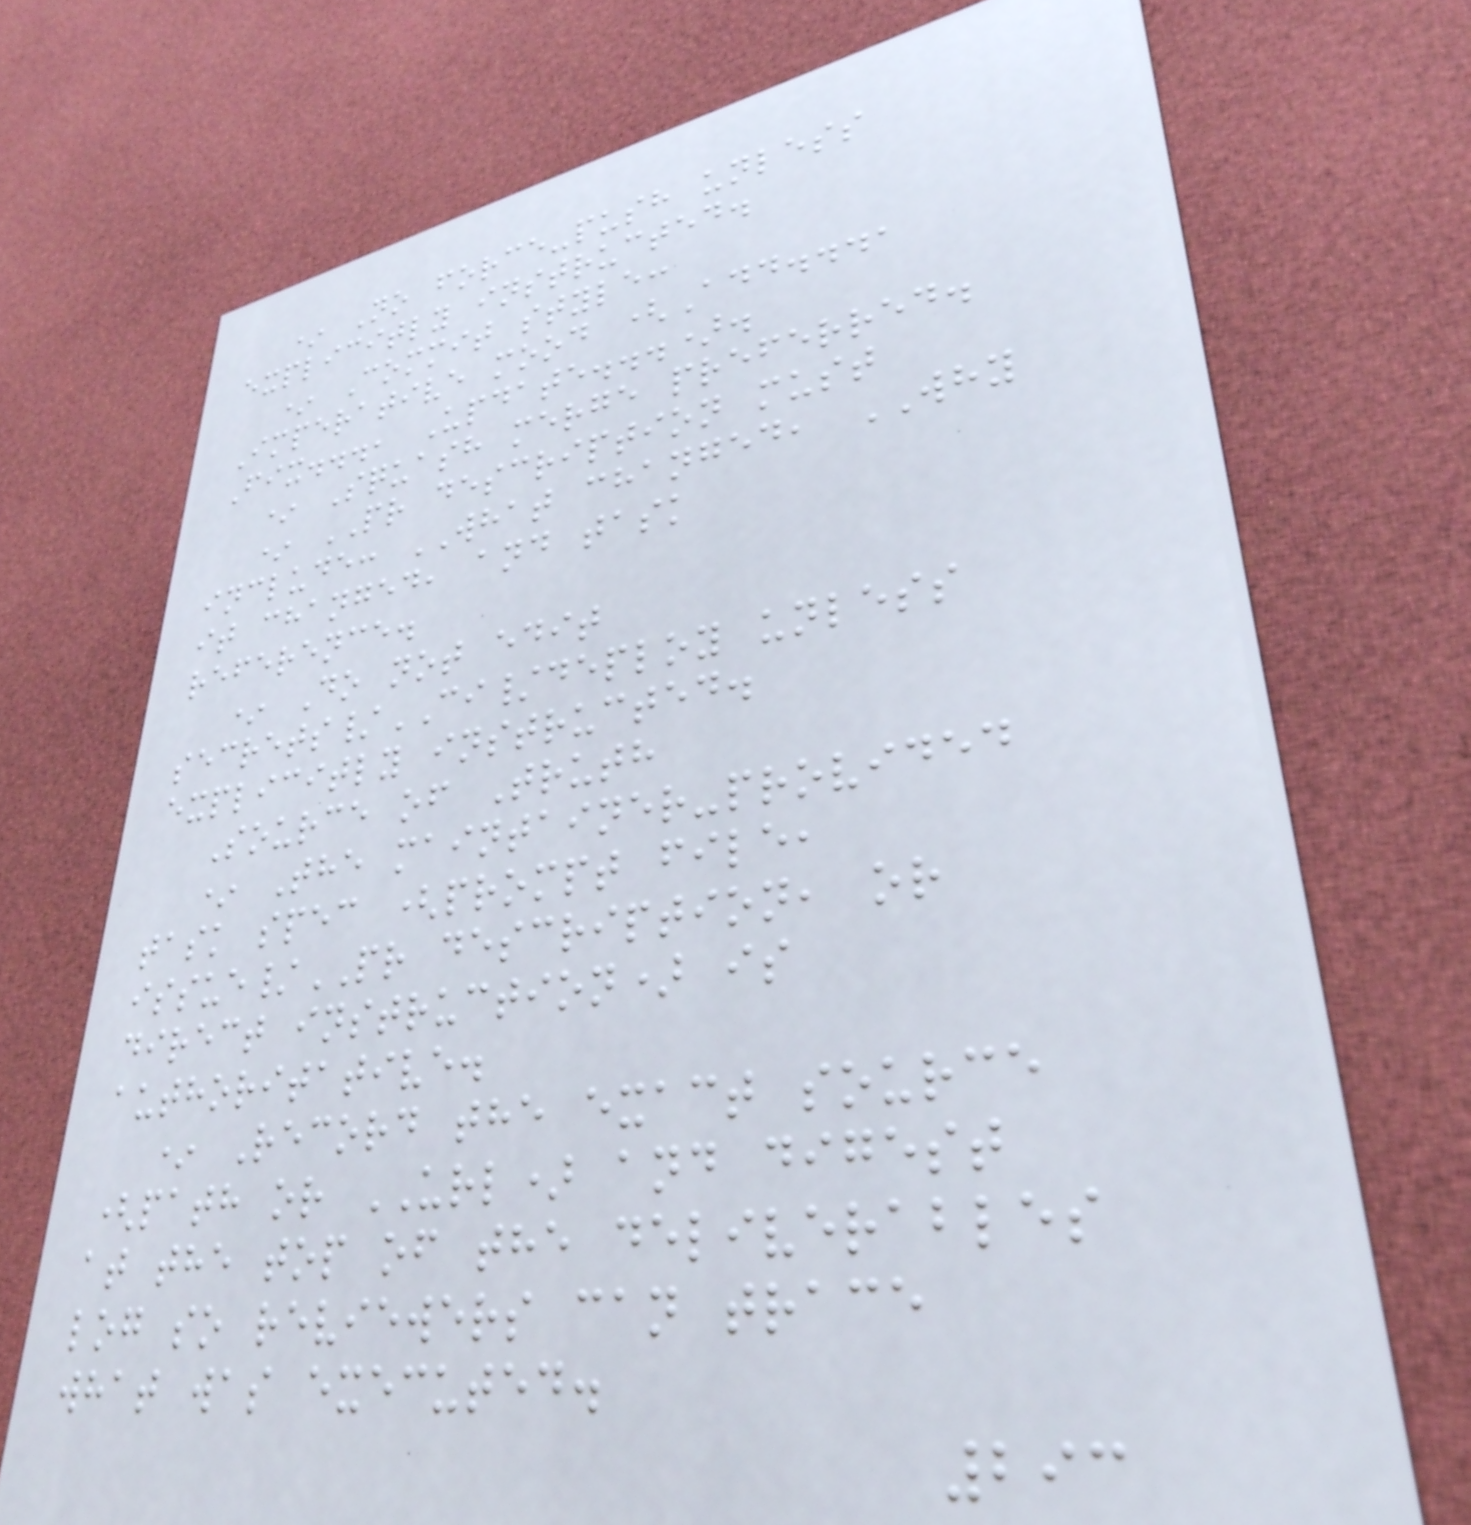* No force-push unless
explicitly instructed.
* Commit style:
Imperative mood (Add...,
Fix..., Update...).
* Squash merge preferred.
* PR description must
include: WHAT changed, WHY
it changed, and task
reference.
* Do not edit
secrets/CI/deploy unless
explicitly instructed.
Source of Truth
* The maintainer-provided
task spec (prompt file,
issue/PR description, or
direct instruction) is
authoritative.
* Record the exact source
(path or URL) and digest
at the top of the deliverables
log so reviewers can trace
what was executed.
293
